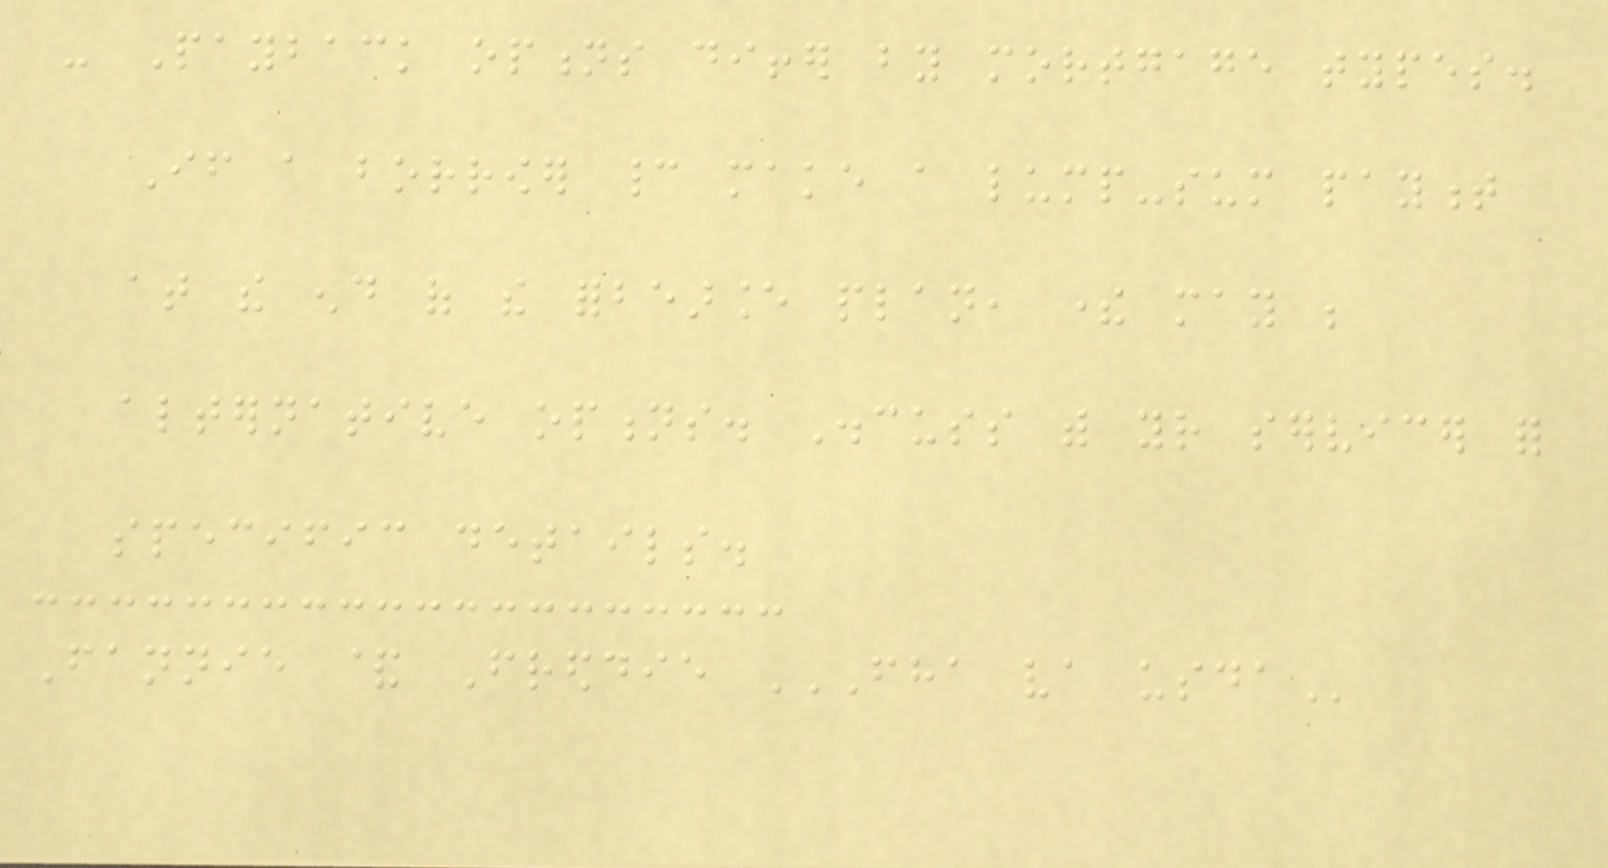- Payback options differ by mortgage types.
If a borrower cannot make a lump-sum payment
at the end of the forbearance plan, there may be
alternative options. Discuss with your servicer for
specific details.
Fannie & Freddie FHA VA USDA
